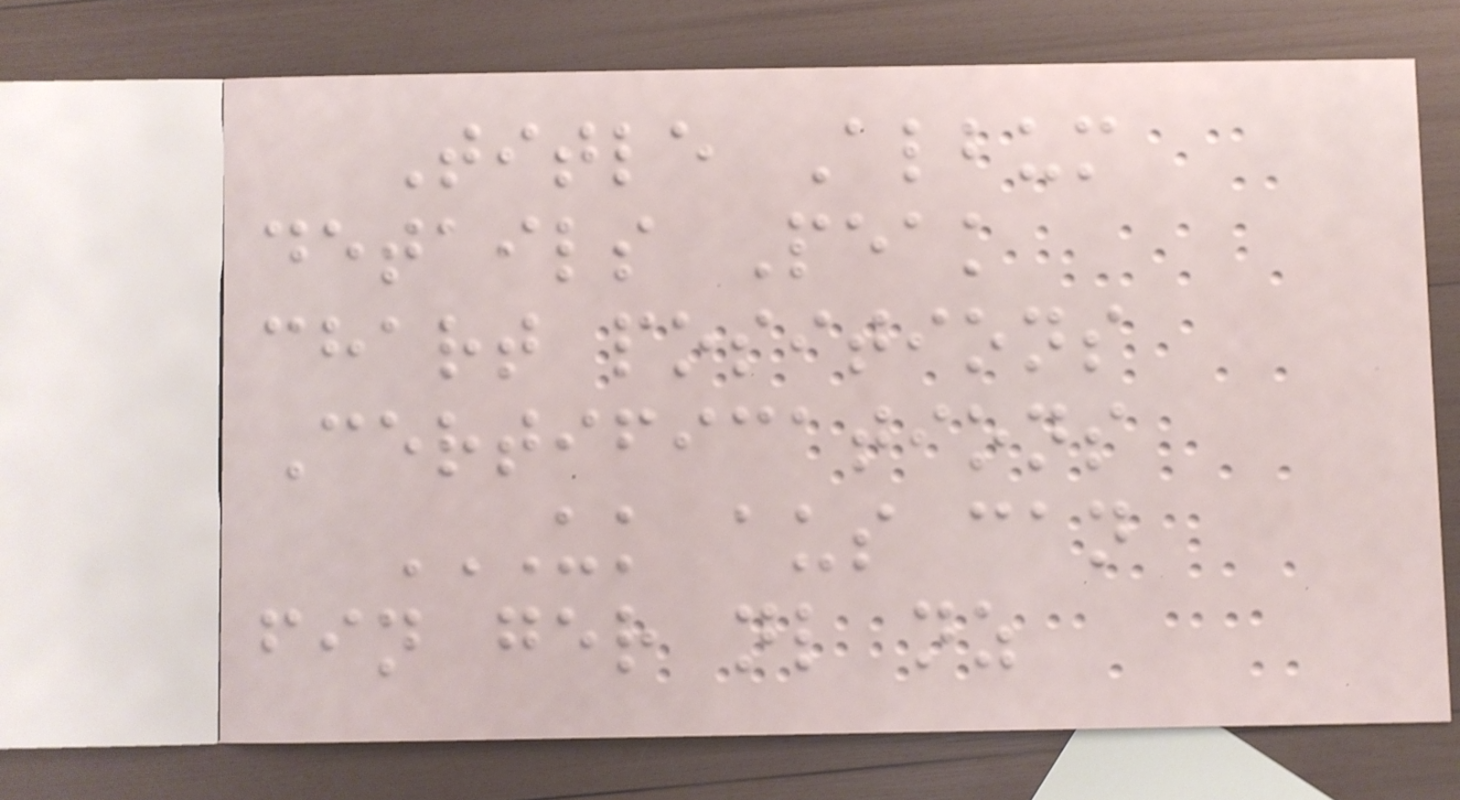Title Album
details Peak
chart positions
Certifications
UK AUS CAN
FIN GER NL NZ
